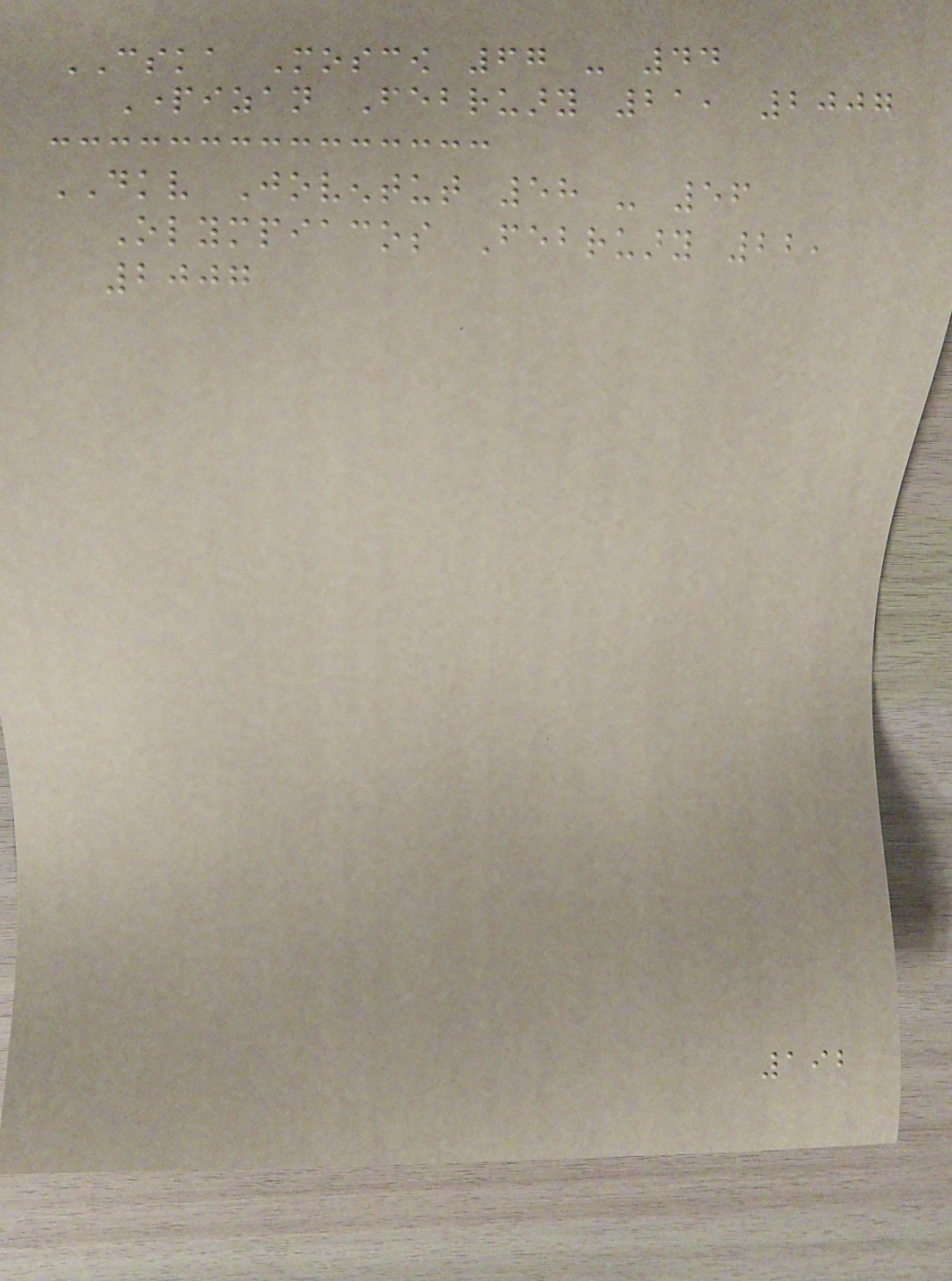CSKA Moscow 67 - 44
Partizan February 21, 2007
DKV Joventut 58 - 56
Olympiacos February 22,
2007
192
